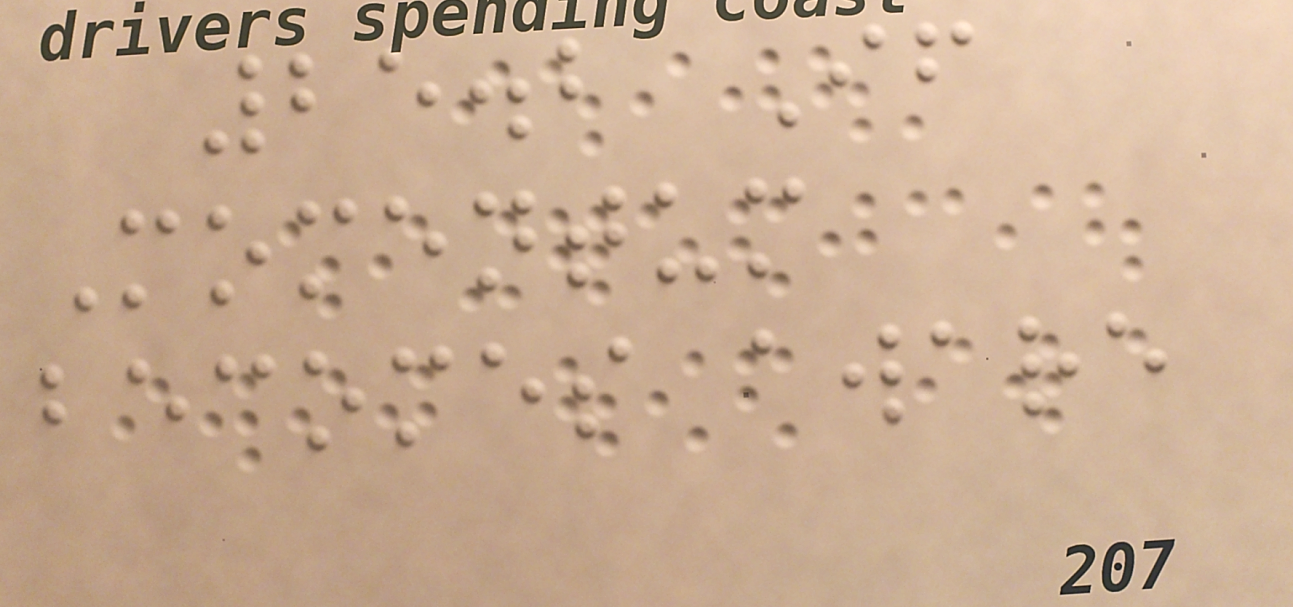25.2 If
Momentum
becomes aware
